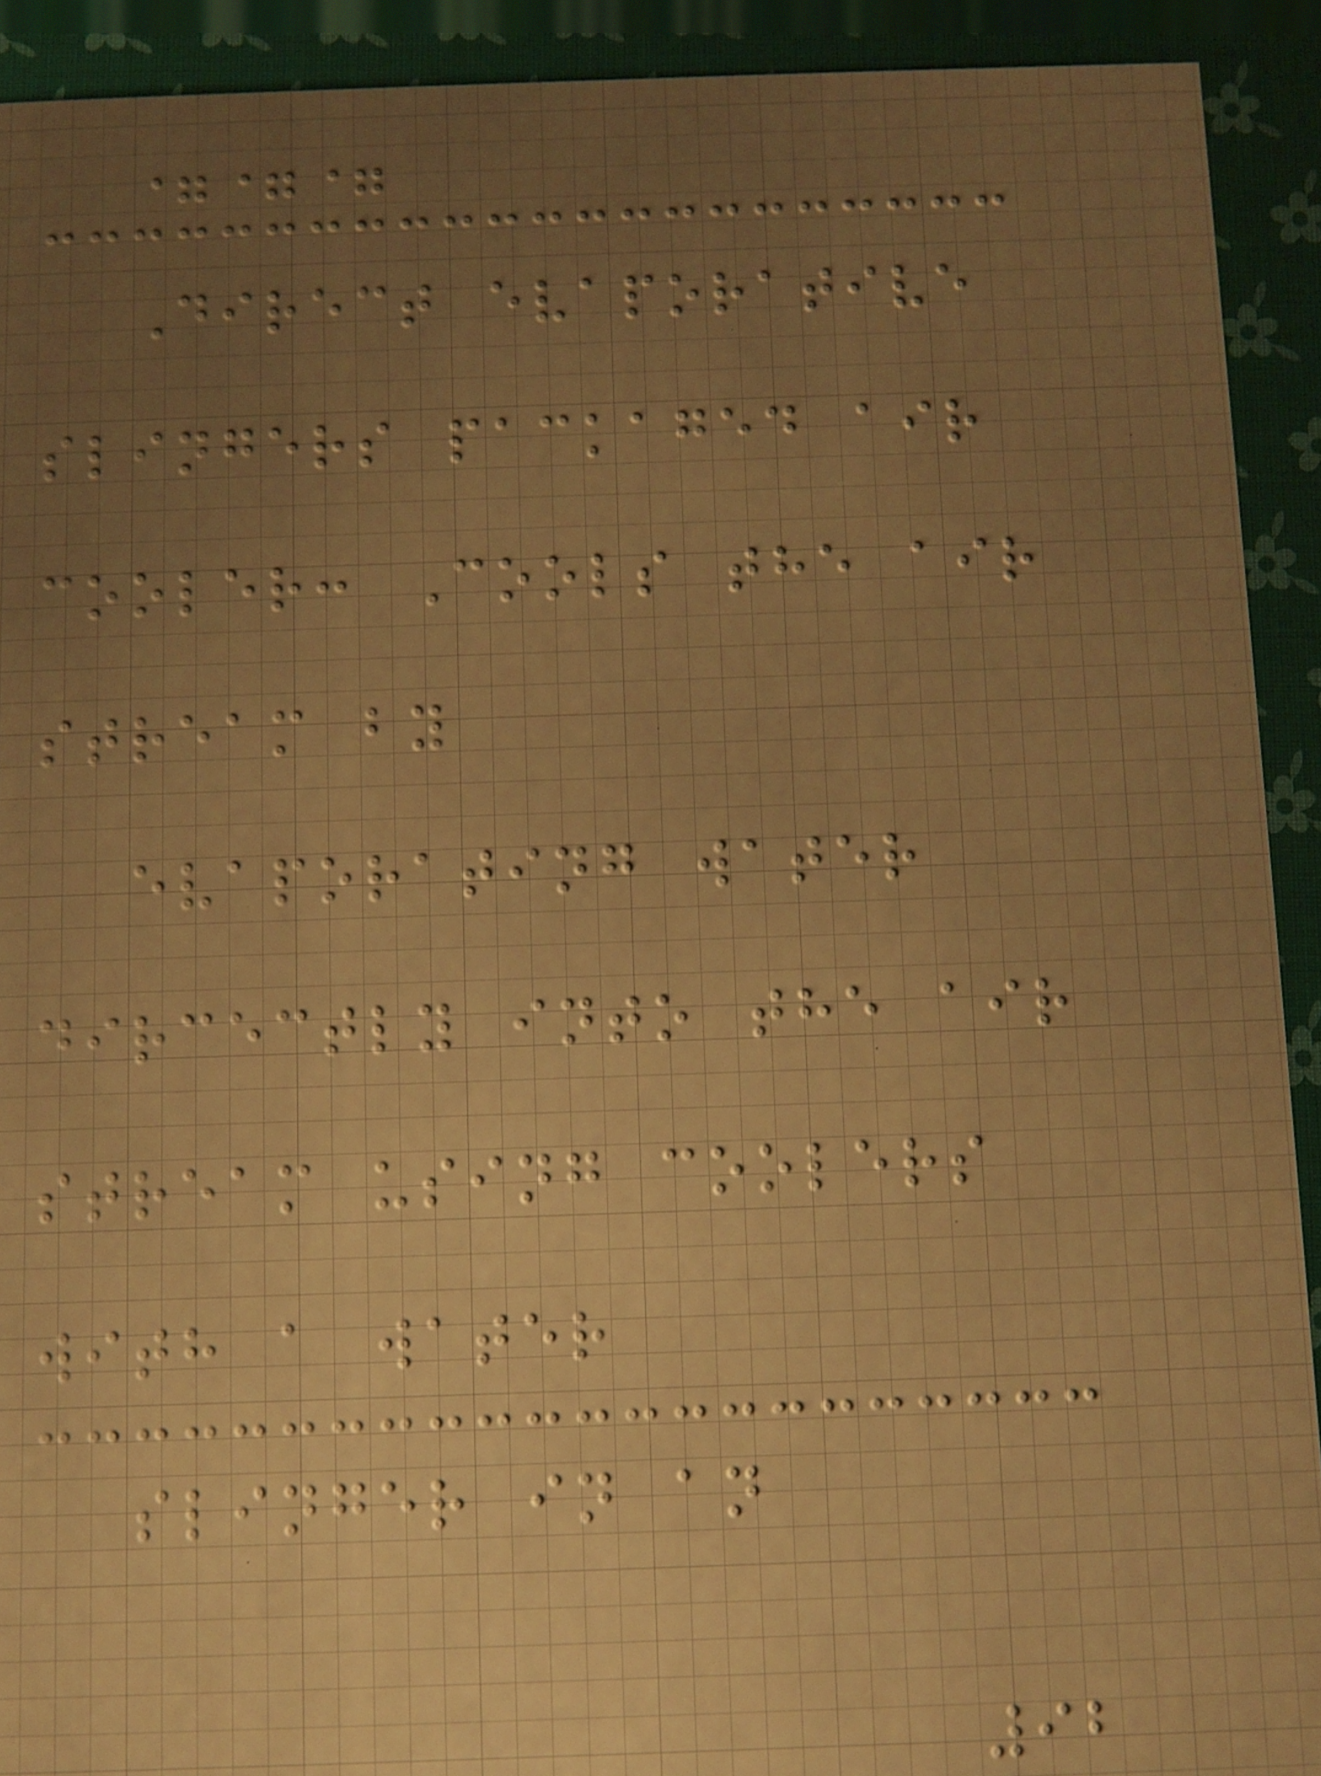===
Direct evaporative
slingers packaged air
cooler: Cools the air
stream by
evaporating water
dircectly into the air
stream using coolers
with a water
slinger in an
92
